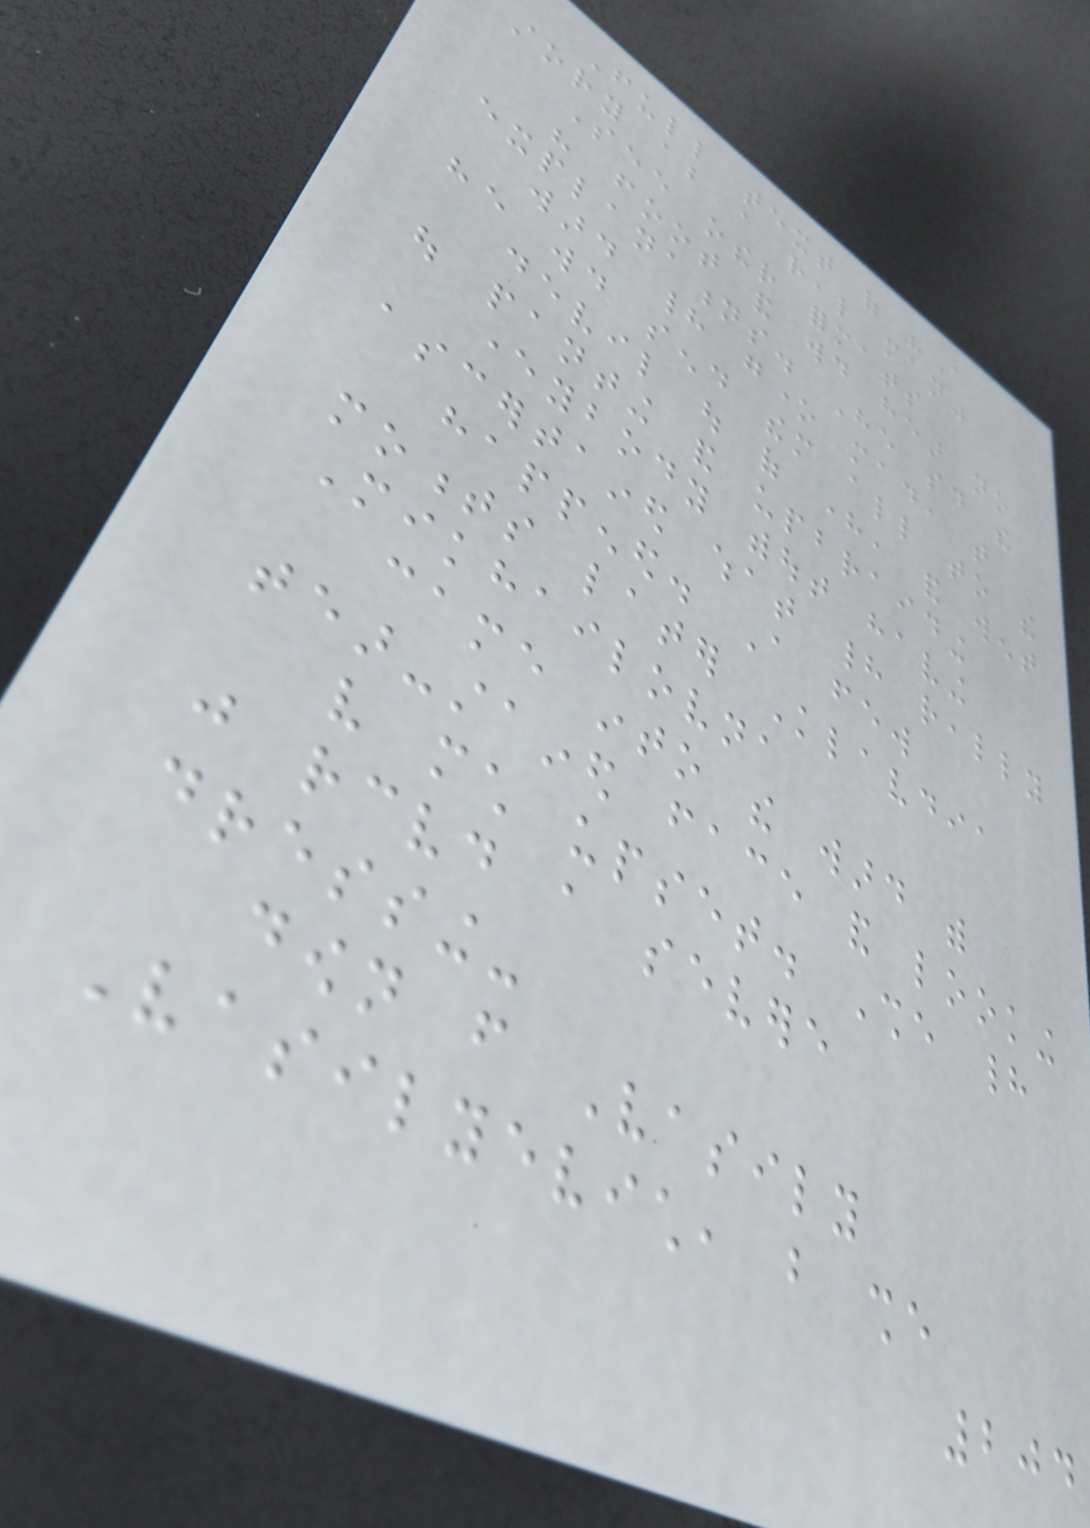Full text of "A
story about a real man"
See other formats
his foot and would hear no
explanations. He said the
ward had gone mad, that
he would send them all to the
devil out of here, and went
out panting and upbraiding
everybody without having
ascertained what had really
happened. A few
moments later Klavdia
Mikhailovna
came into the ward with
tear-stained face and looking
very much upset. She had
just received a severe
dressing-
down from Vasily
Vasilyevich, but she
204
